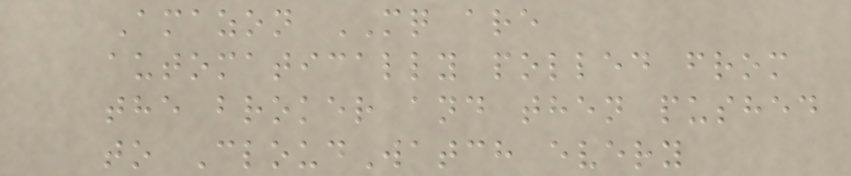Amazon MQ are
automatically polled from
the broker and then pushed
to CloudWatch every
